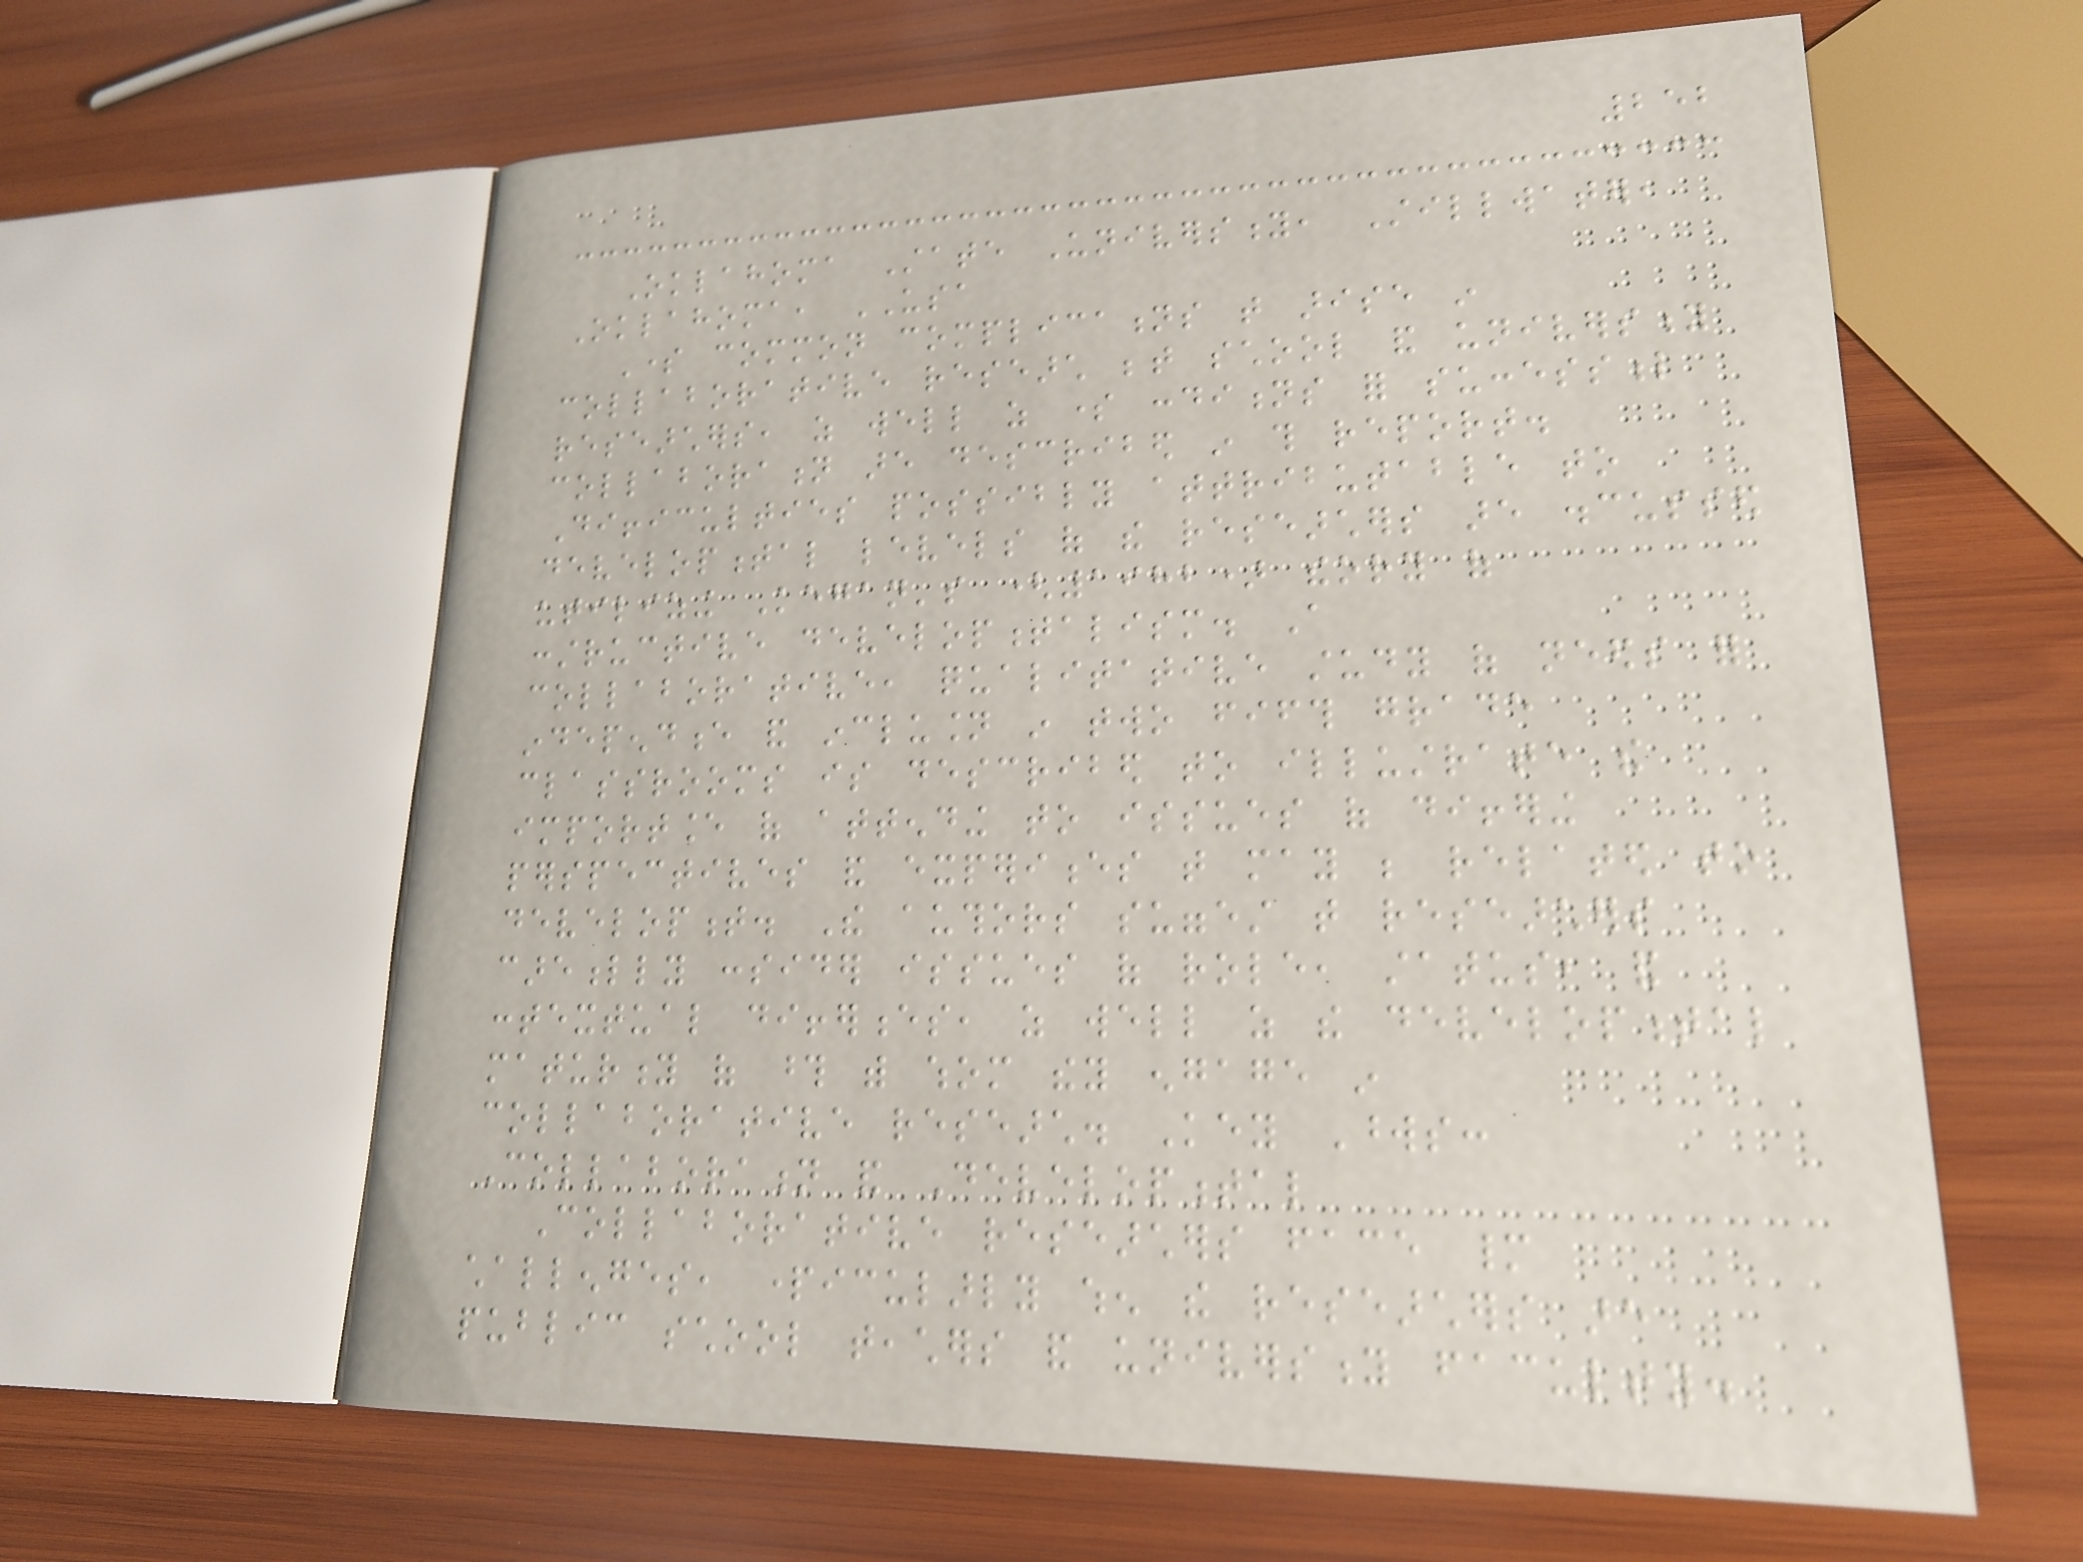252
Oklahoma State University, Stillwater,
Oklahoma, USA
Some common complications that arise in
collaborative research between school and university
researchers, as well as some conditions for successful
collaboration are described in this report.
Difficulties possibly attributable to
developmental levels of the researchers are discussed
utilizing Kegan's (1982) theory of
constructive developmentalism. A
collaborative, qualitative study of needs for
independence and inclusion in two fifth grade
classrooms is described to illustrate the
importance of attending to issues of differing
perspectives and experiences that may be related to
development. The authors suggest that researchers
carefully consider issues of role, status, and
contextual differences, as well as the developmental
maturity of those with whom they engage in
collaborative research. Key Words:
Collaboration and Developmental
Collaborative researchers face many
challenges, particularly when the researchers are
public school teachers and university faculty.
